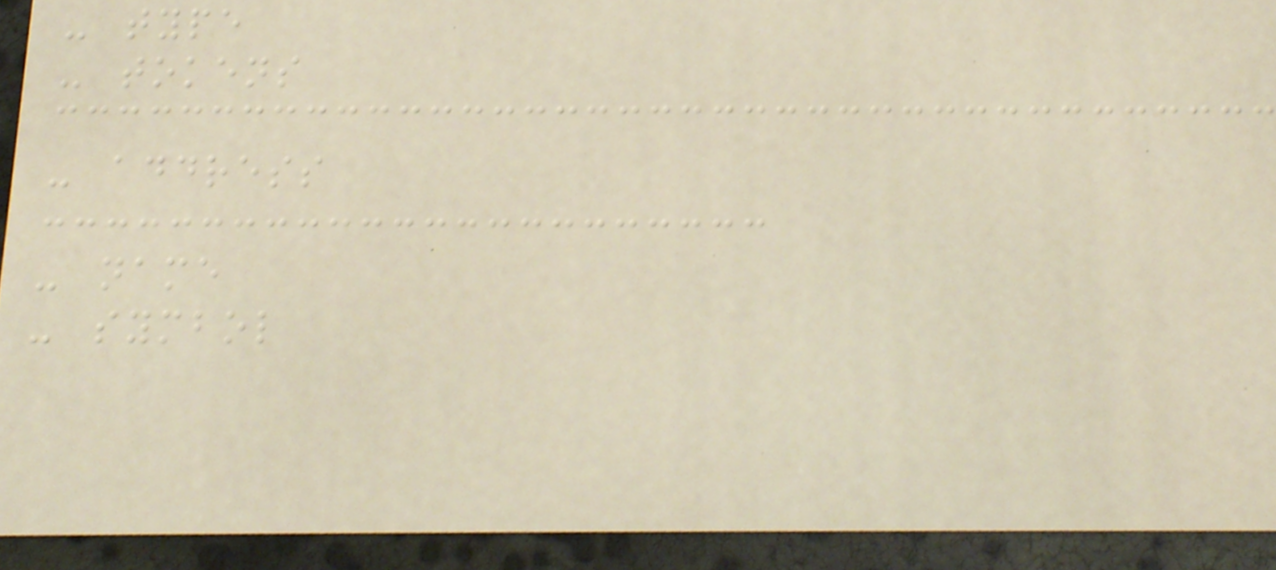- type
- tokens
- address
- name
- symbol
